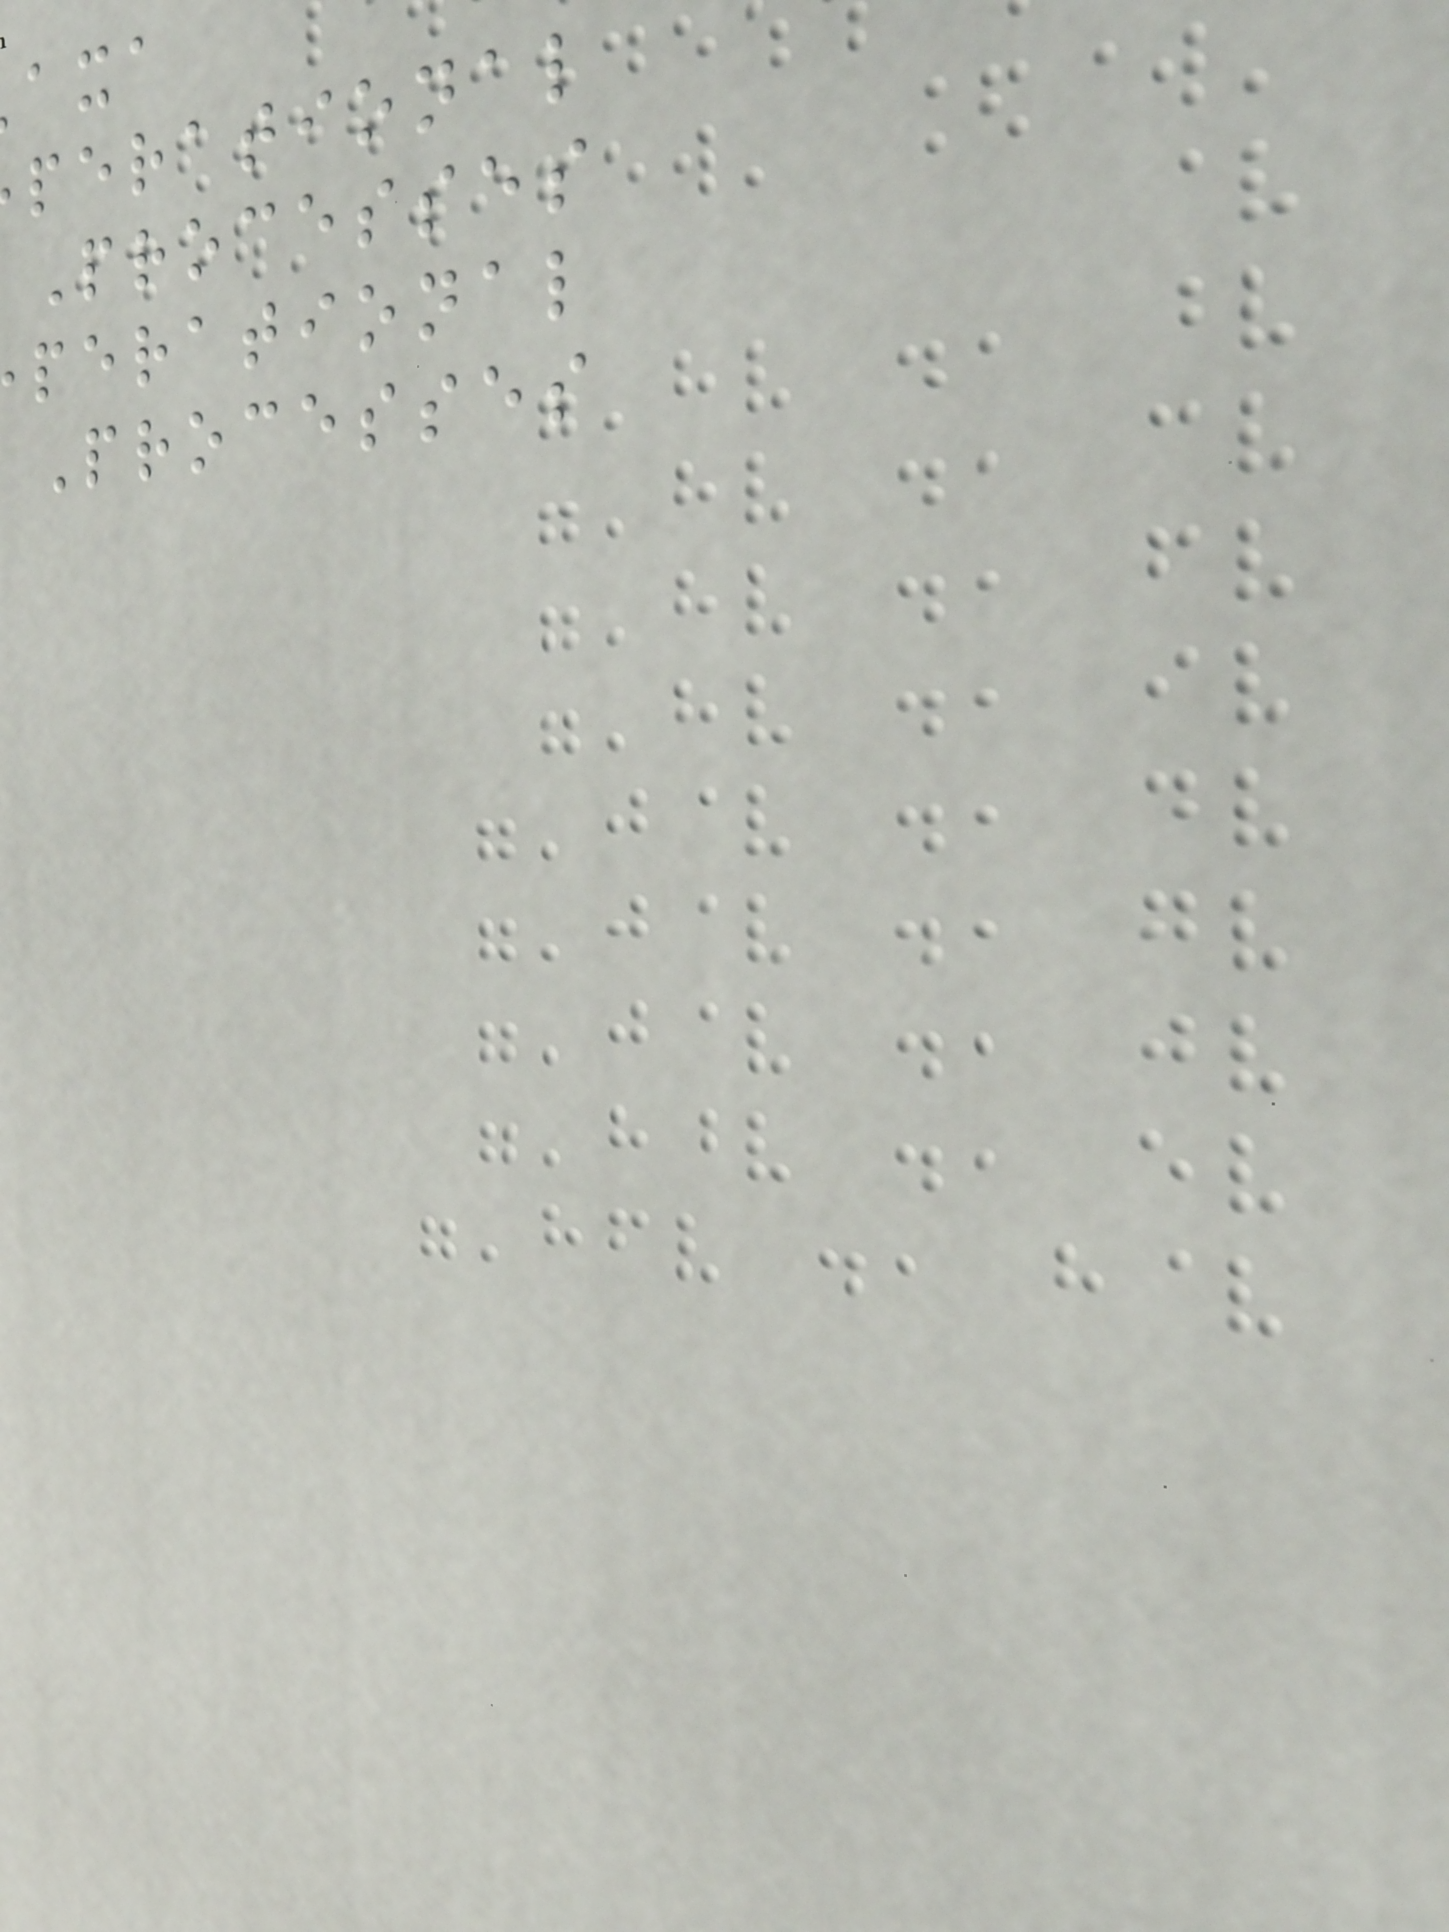perational
Processes
perational
Processes
